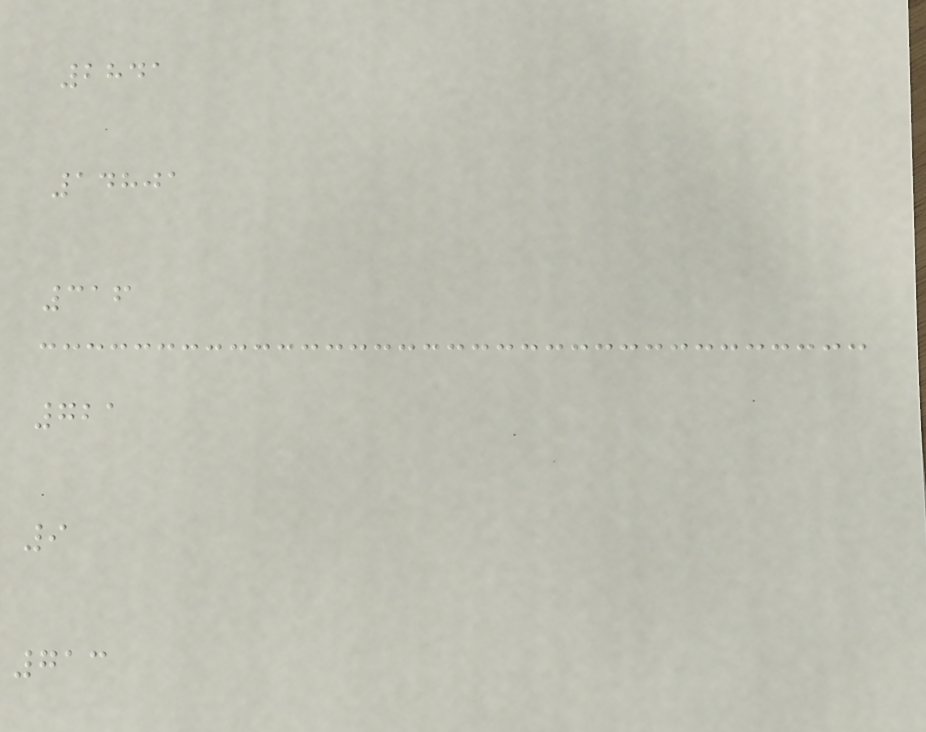2841
14801
316
721
9
713
